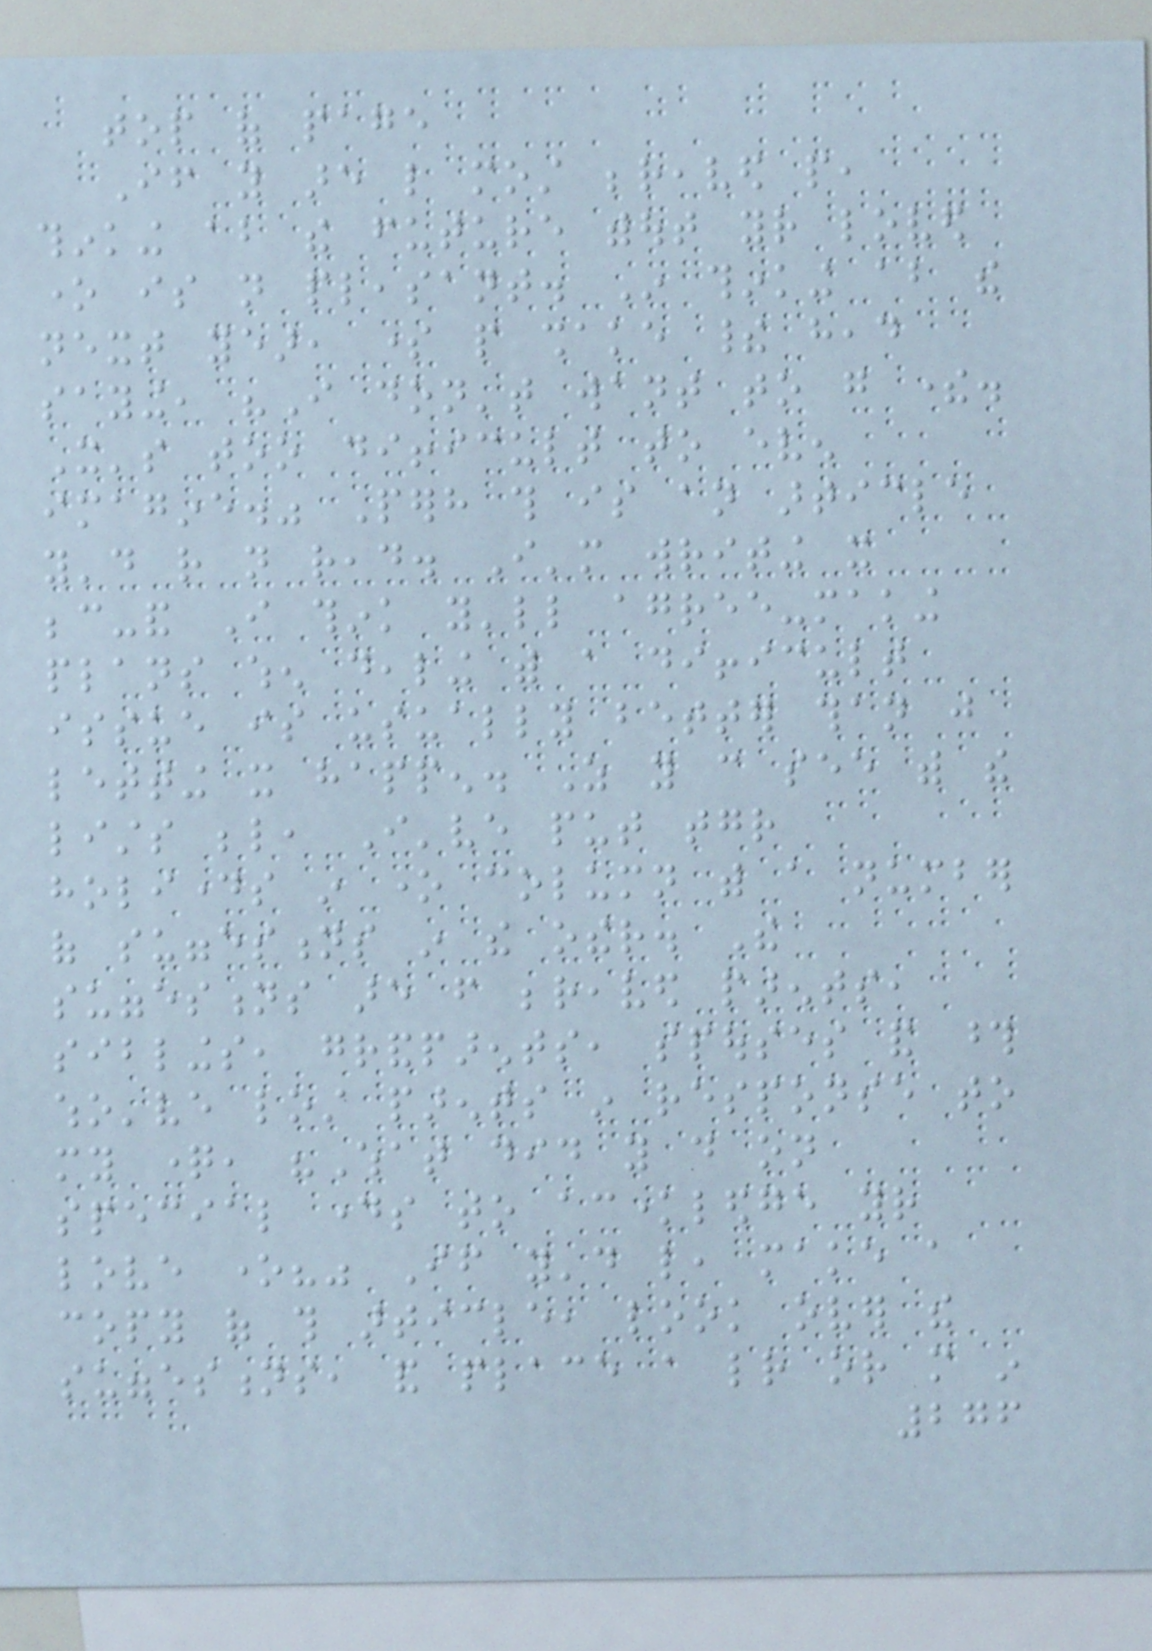top of page
If you are like most bereaved people,
thinking about the future without your loved
one is not pleasant. In thinking about the
next year, some people shake their head
saying, "I don't want to go there.
It's too difficult to even
imagine." Perhaps this is an article
you'd rather not read. I'm writing it
because-and I think you'll agree-making
plans when dealing with a difficult
issue is usually better than just
letting it happen. As you can see with the
lists below, I've put together
holidays in one column with a number
of suggestions in the other. The
suggestions are from bereaved parents,
siblings, grandparents, spouses and those
who've lost parents in response to
my question, "What did you do on
special days to acknowledge your
love one?" If you'd like, make a
copy of this article, look over the
suggestions, and place a letter or more in
276
